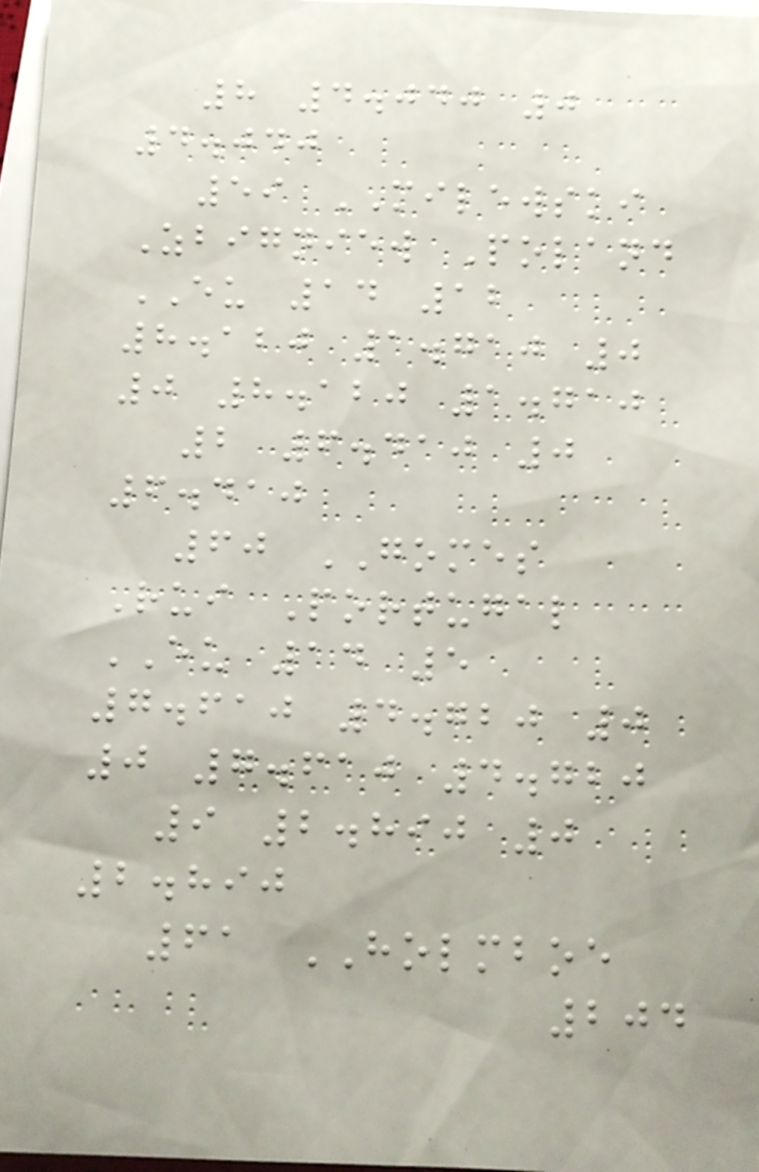8 4.040 0
4.040
59 MILEWSKI
Zbigniew Poland
EU 14 12
8.120 1.710 0
0 8.120 1.710
2 6.410 0
6.410
60 GOMES
Rui Portugal
EU 14 5
7.610 4.720 0
0 7.610 4.720
9 2.890 0
2.890
61 HOLMBOE
204
